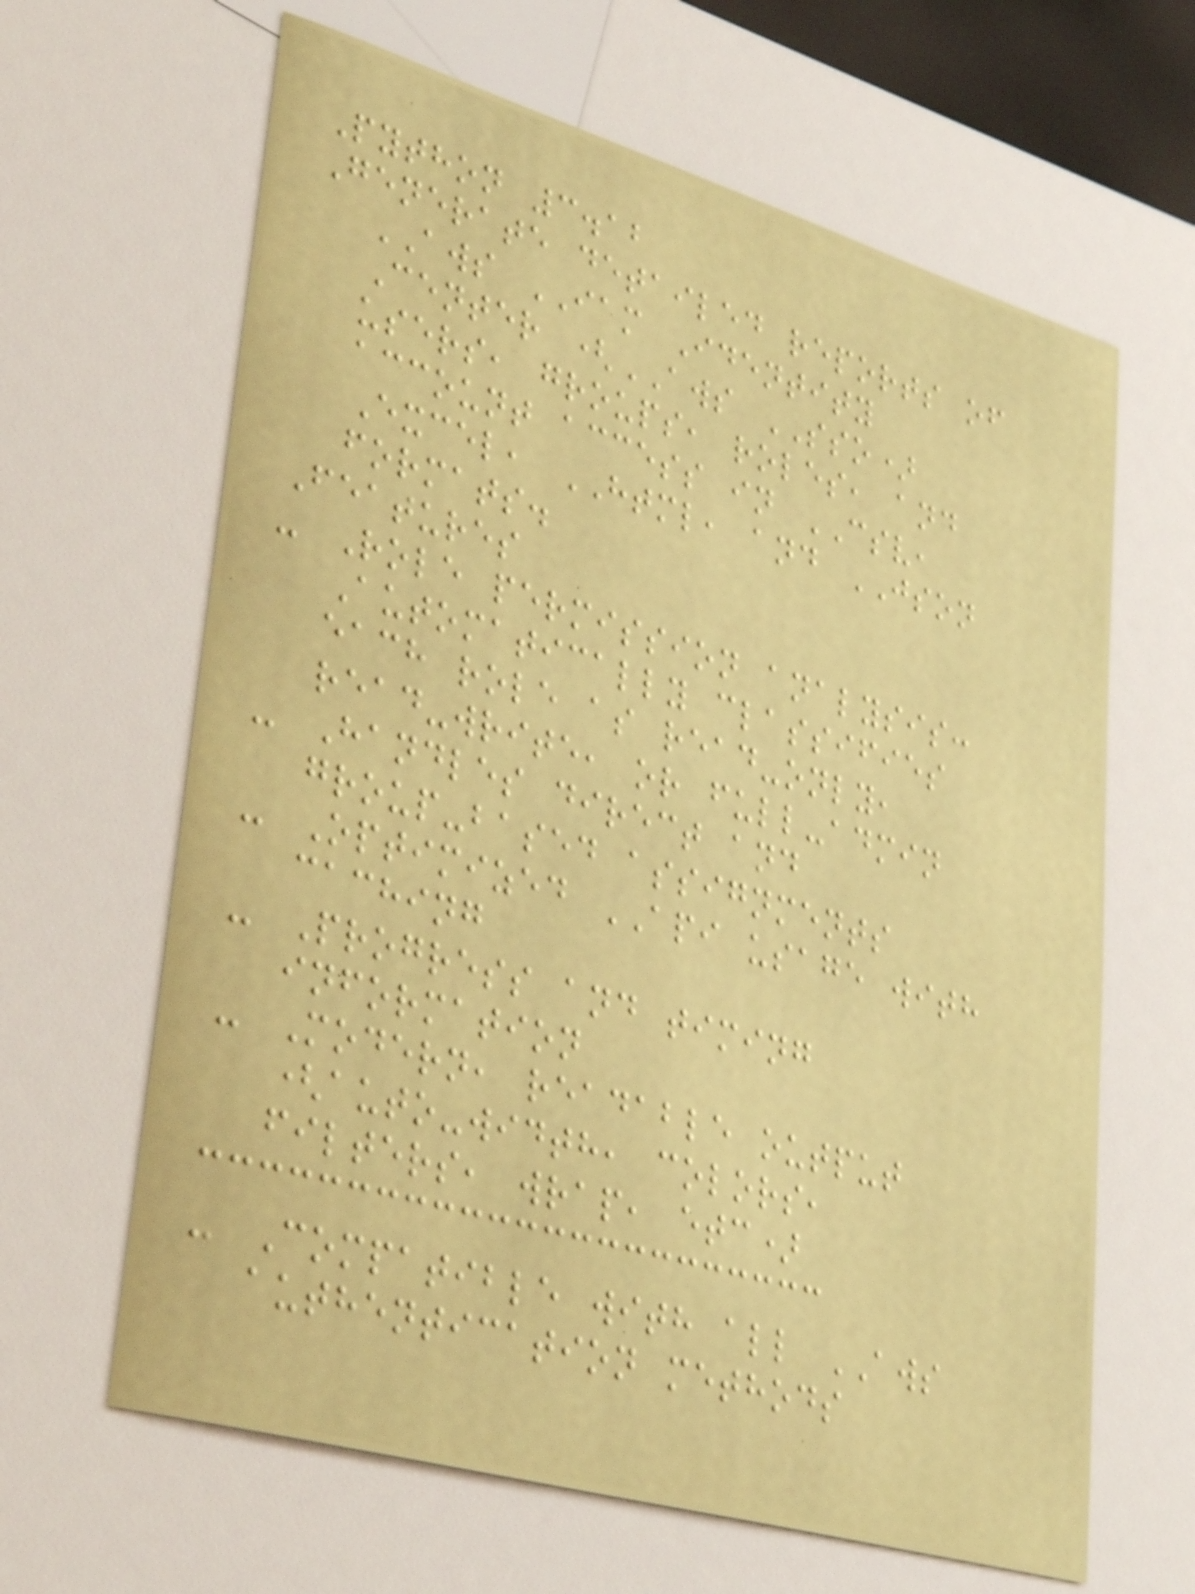Python 3.12
Generate detailed reports of
AWS IAM Identity
Center (AWS SSO)
users, groups, roles, and
account access in CSV,
Excel, HTML, and JSON
formats.
Features
- Role permission analysis:
Automatically classifies
each role as read-only,
read-write, or full-admin
- Handles direct and
group-based assignments
- Optimized API usage with
caching
- Progress and timing
information
- Modern, readable output
(auto-width, colors,
filters, wrap, etc)
- Compatible with all AWS
authentication methods
